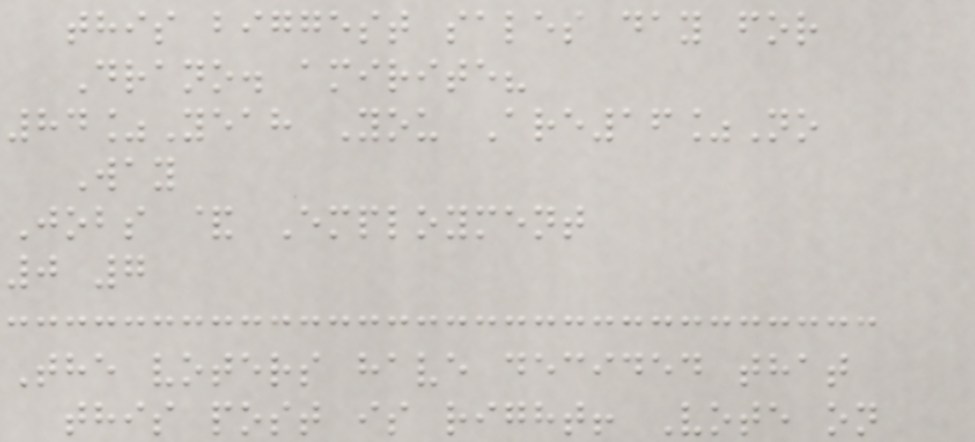this biggest sales day for
Drano. amirite?
84%Yeah You Are16%No
Way
Jobs & Employment
0 7
The voters have decided that
this post is right! Vote on
